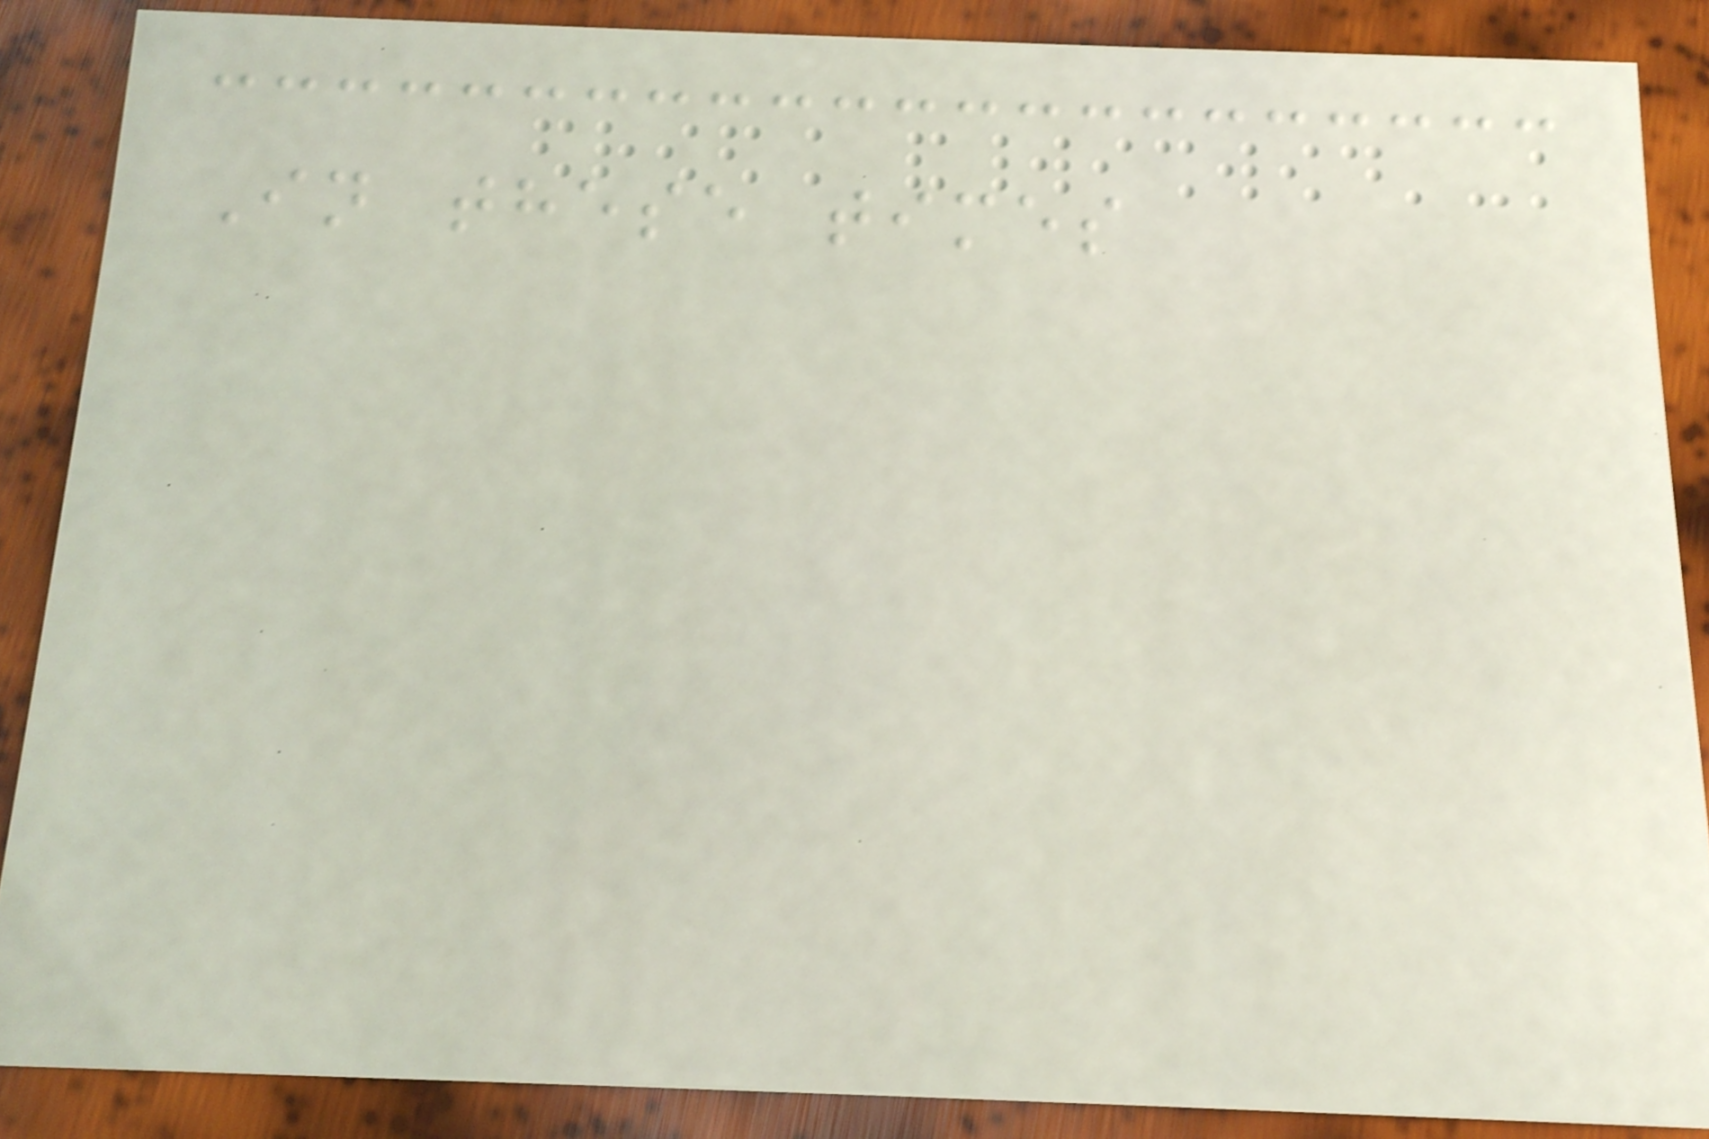In these times
